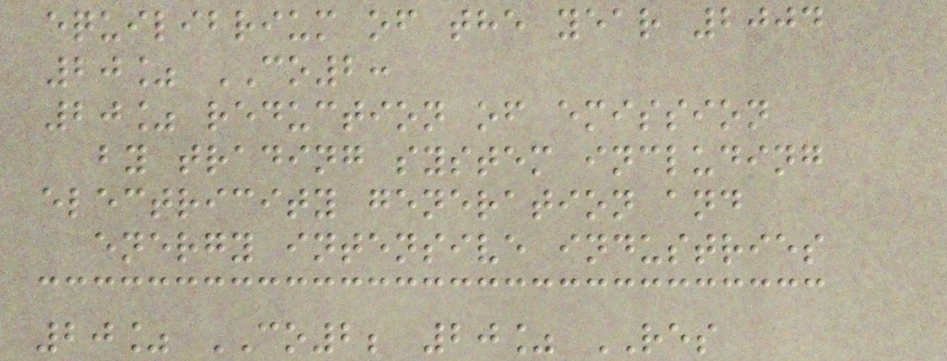equilibrium of the year 2004
20% CO2:
20% reduction of emission
by trading system including
electricity generation and
energy intensive industries
20% CO2; 20% RES
